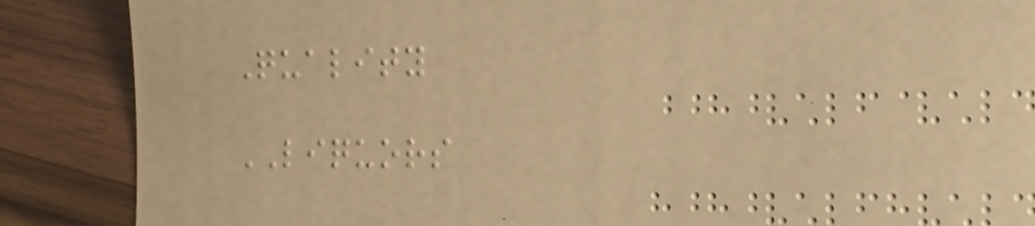Quality
LIQUORS
